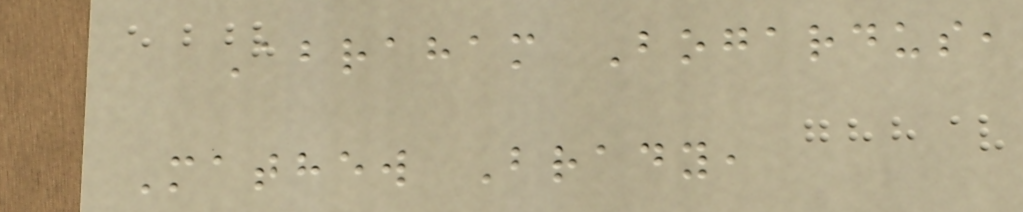Abraham Bogardus,
Mathew Brady,
